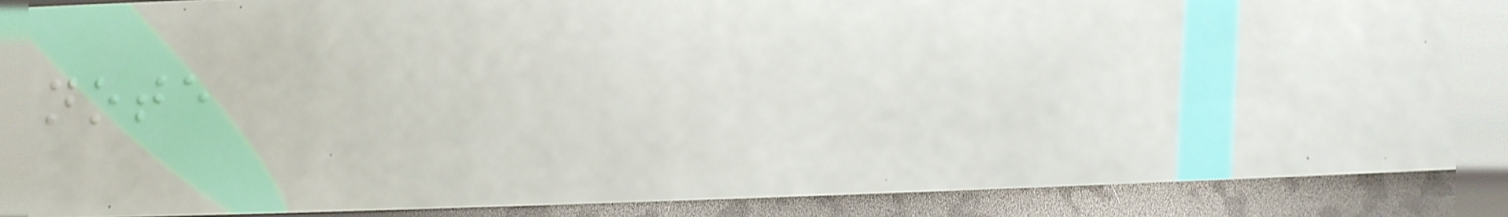note
